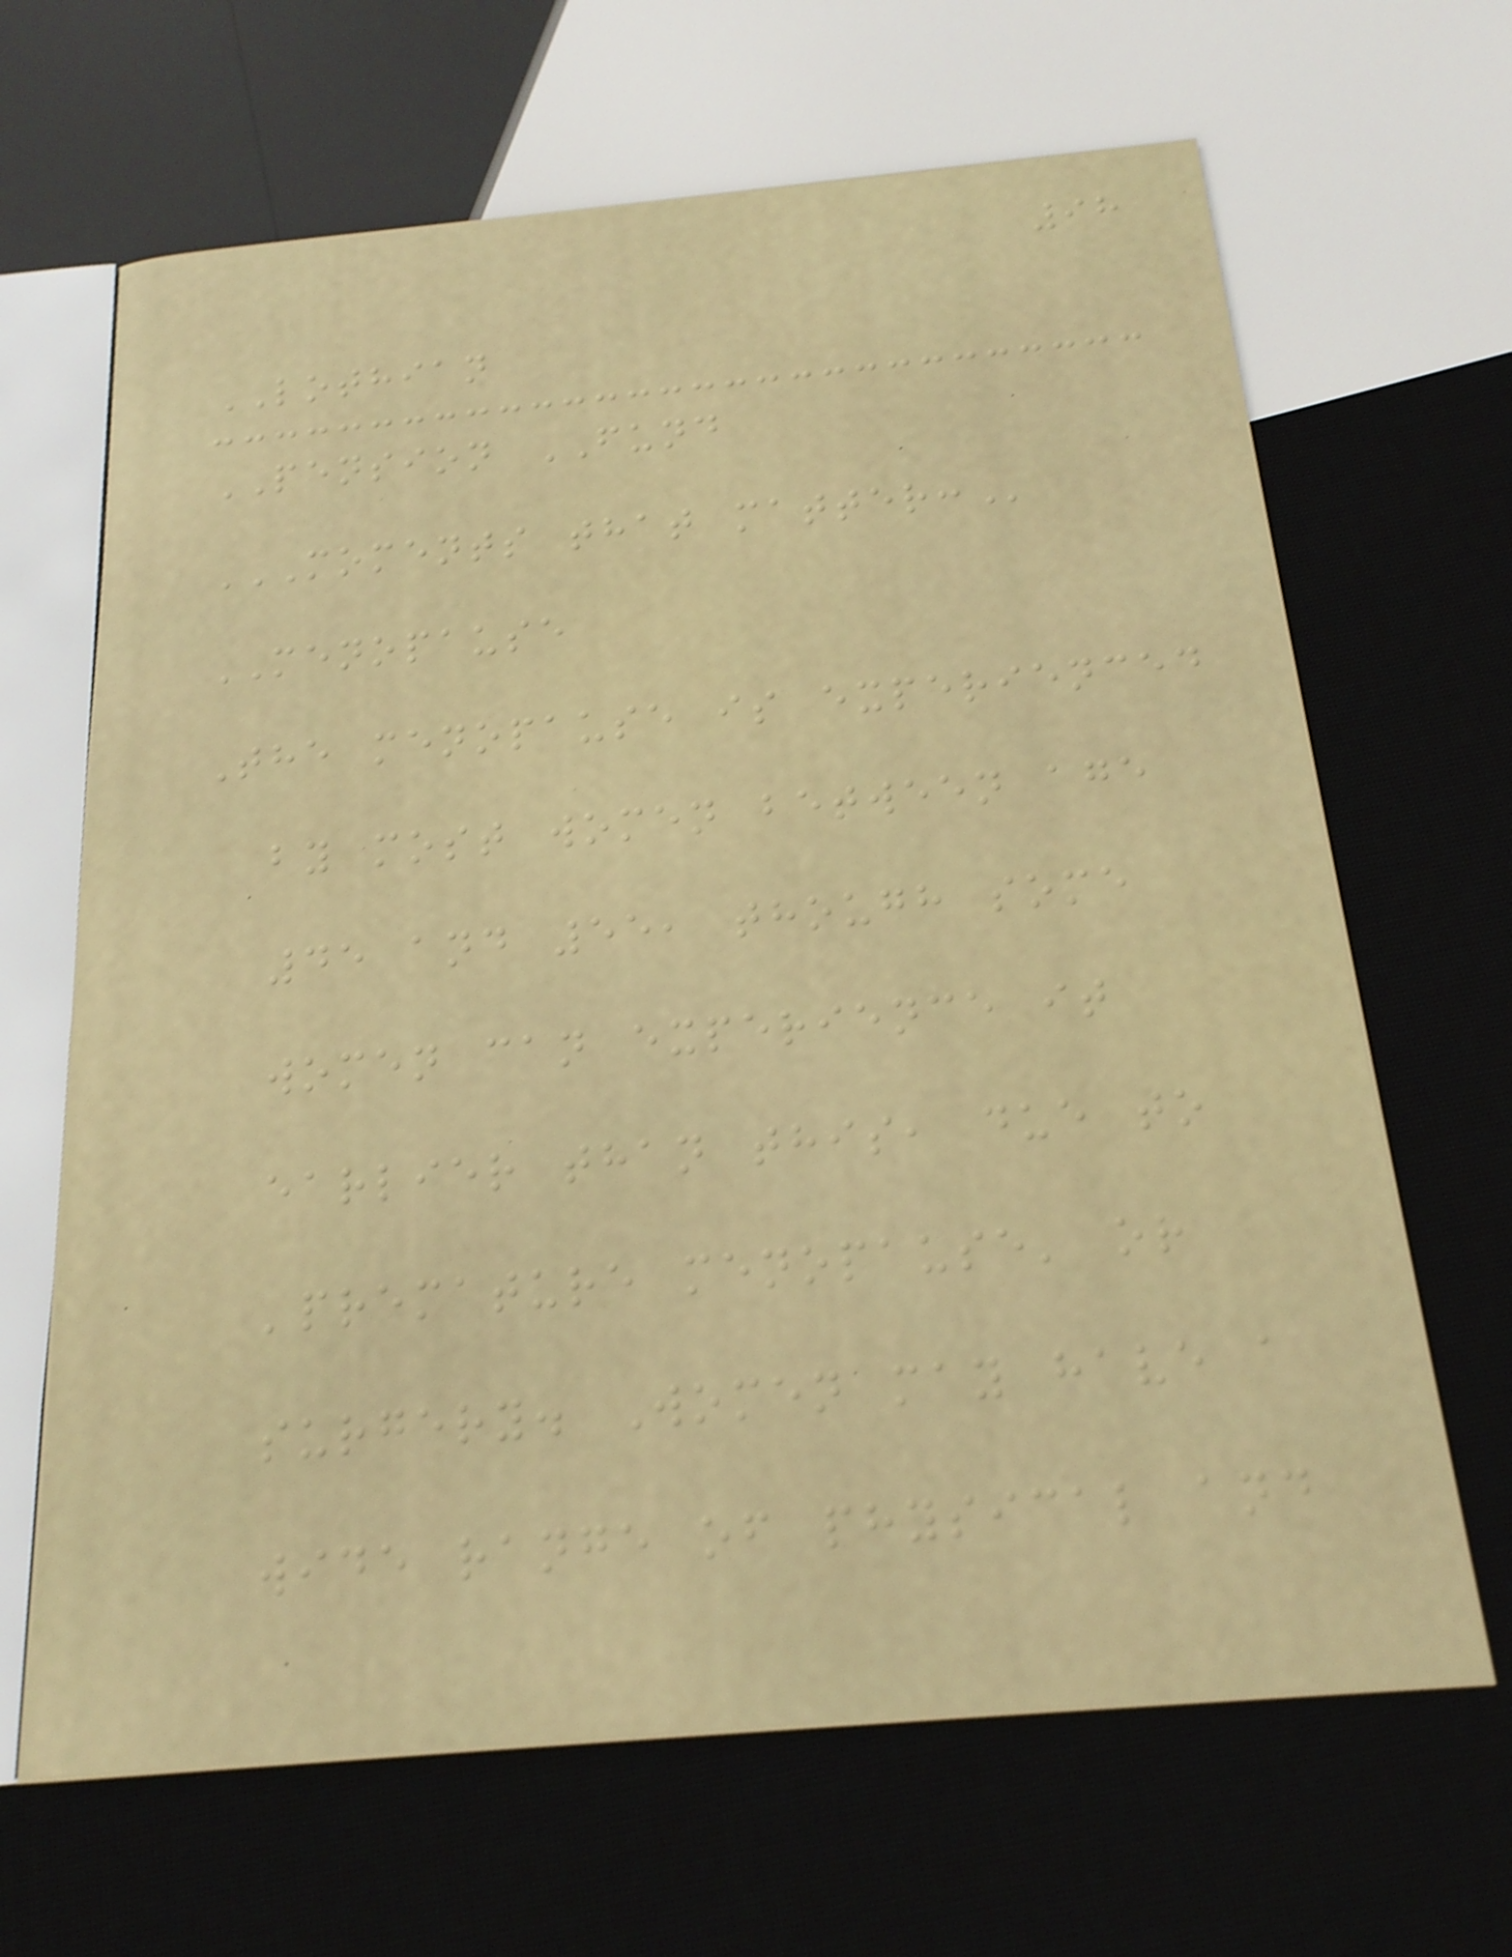98
LOTHIAN
PENSION FUND
MOMENTS THAT MATTER:
MENOPAUSE
The menopause is experienced
by most women between age
45 and 55, though some
women can experience it
earlier than this, due to
'premature menopause' or
surgery. Women may have a
wide range of physical and
